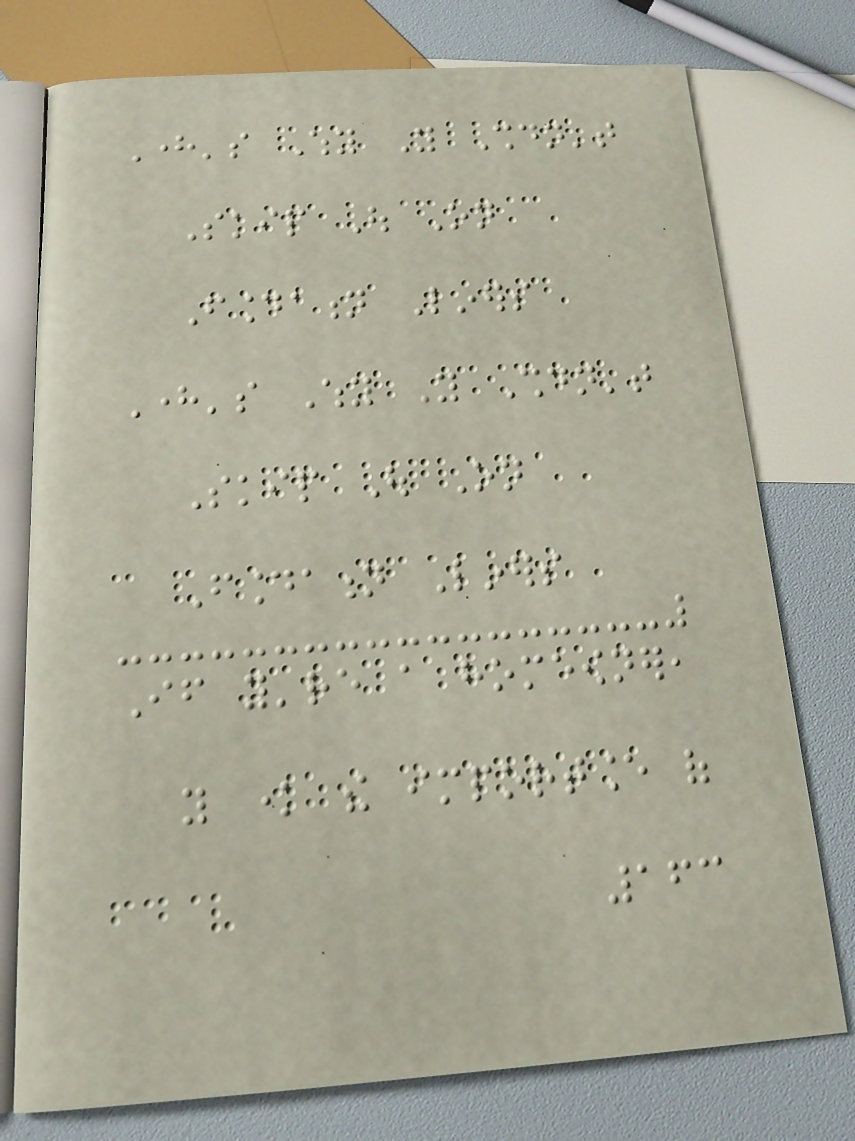Here's Why You Shouldn't
Skip Out On
Foundation Liners
Here's Why You Shouldn't
Skip Out On
Foundation Liners
If you're a homeowner,
you know the importance of
163
